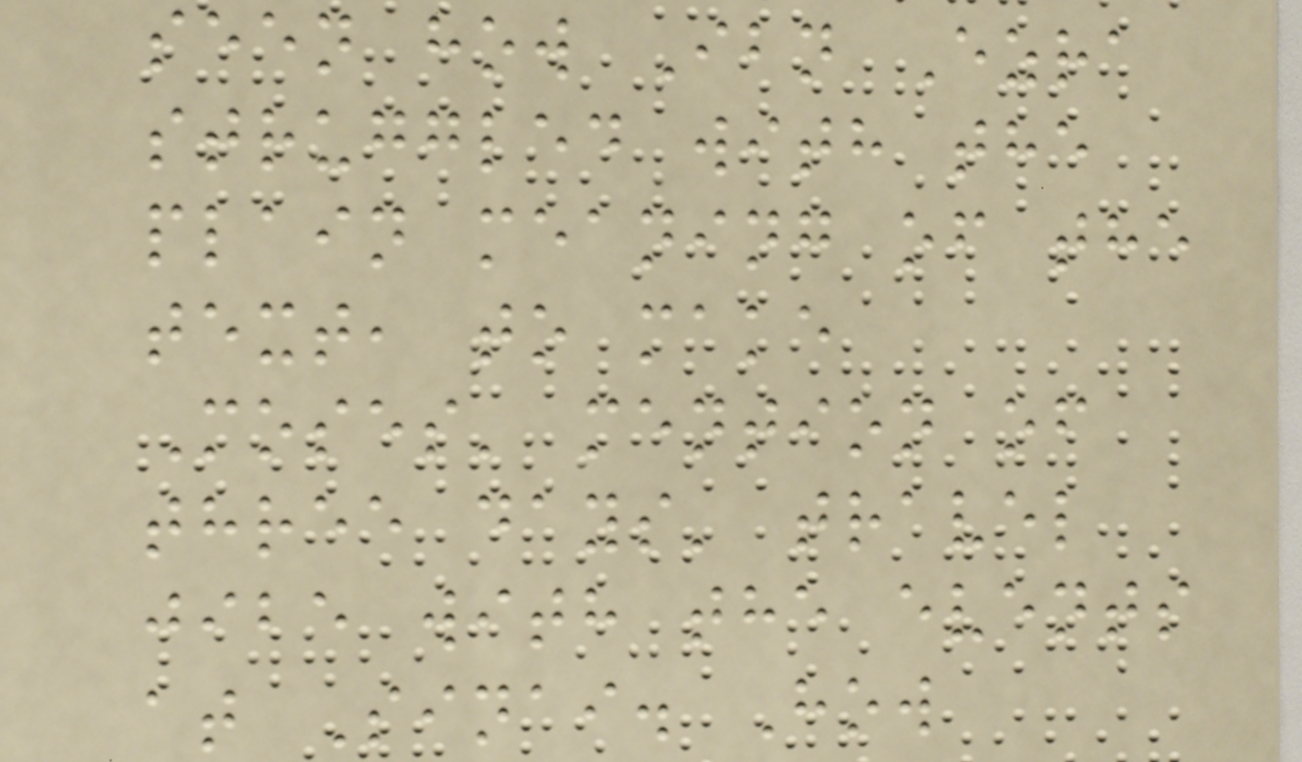seen how Ibn Ezra
struggled with the
plain meaning of the
text, to make
Moses' mention of
three days' travel
jibe with the events
at Sinai. How
